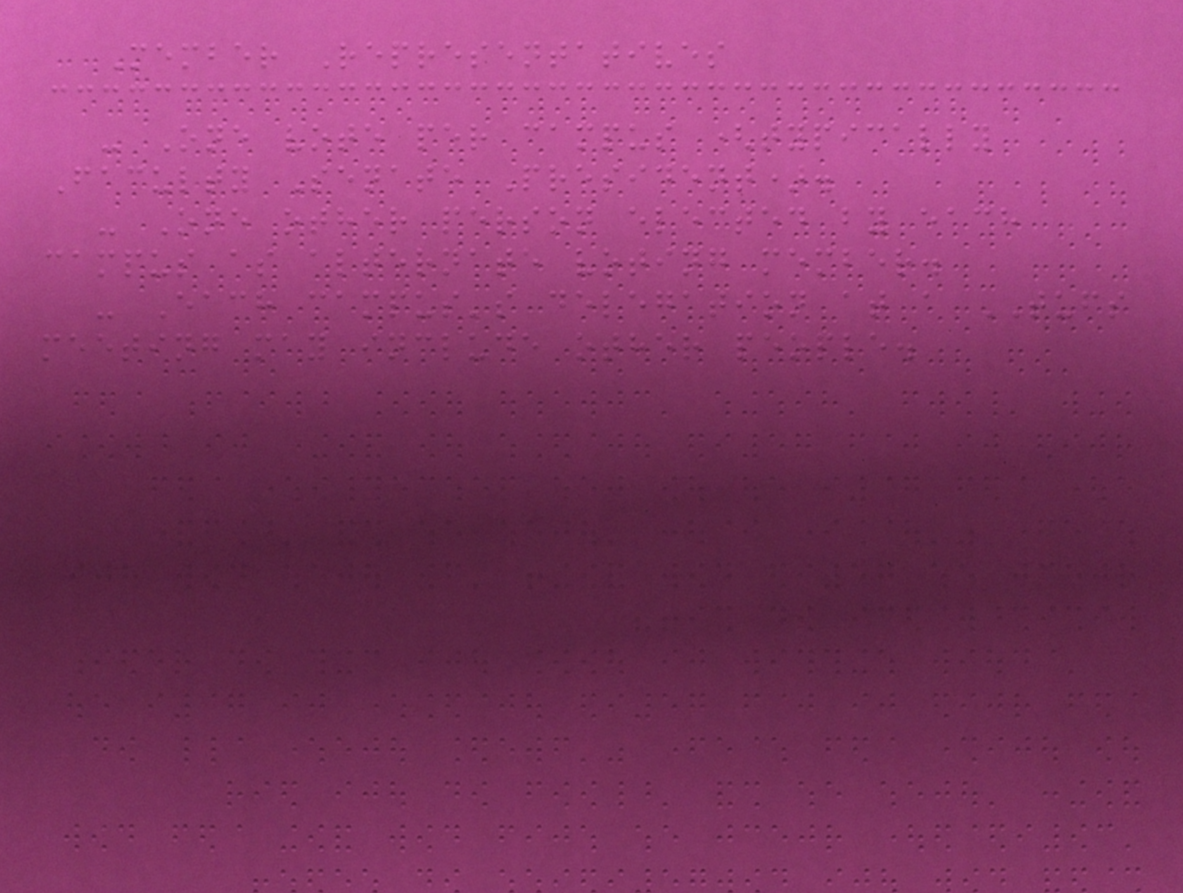Member Representatives
- One vote per campus (typically
Faculty Senate President).
- One other person elected by each
campus as alternate voting member.
- Each campus's delegation at a TUFS
meeting may include other people.
